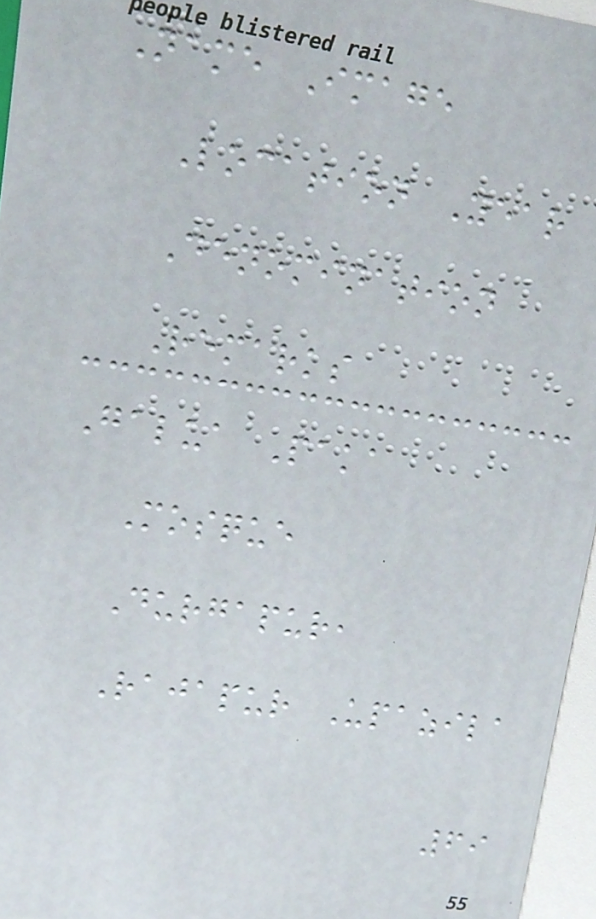Name Image
Location Year
Denomination
Remarks
Galua Paka
Mosque
Durgapur,
Rajapur Upazila
69
